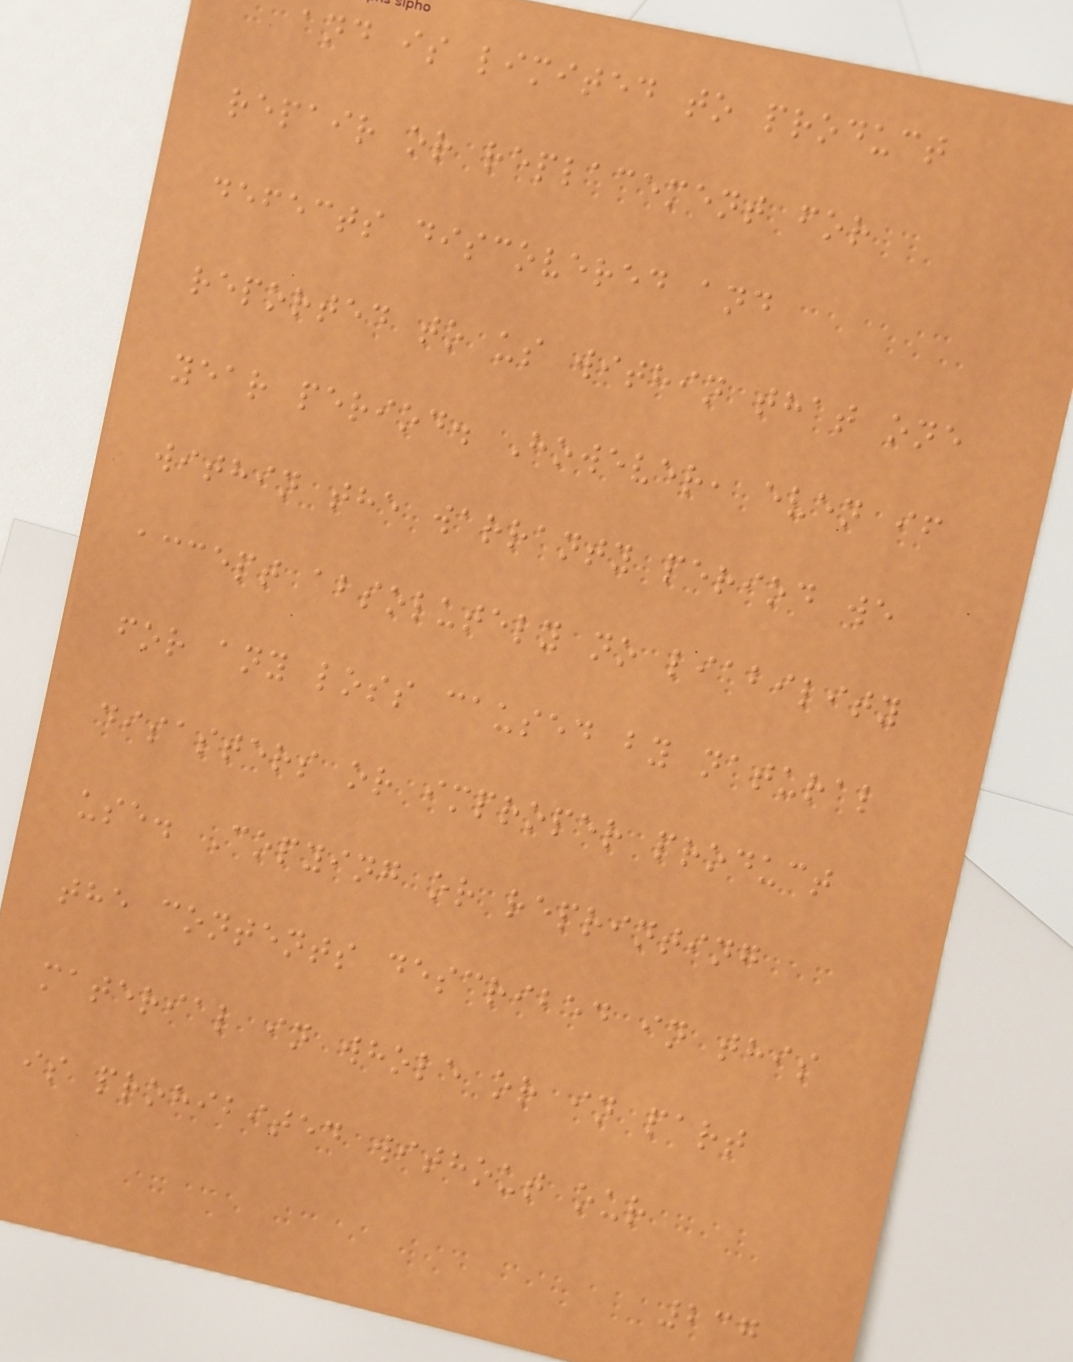and is limited to product
repair or replacement for
defects discovered and
reported to us within that one
year period. However, even if
within the warranty period we
accept absolutely no liability
for any loss caused by natural
disasters or improper product
use. Copying or reprinting
the contents described in this
material in whole or in part
is prohibited without our
237
